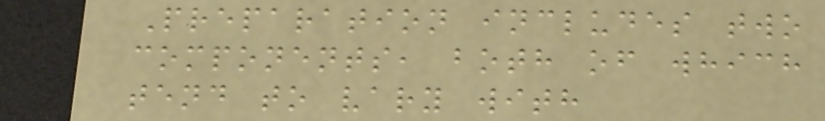Preparation includes two
components, both of which
tend to vary with
